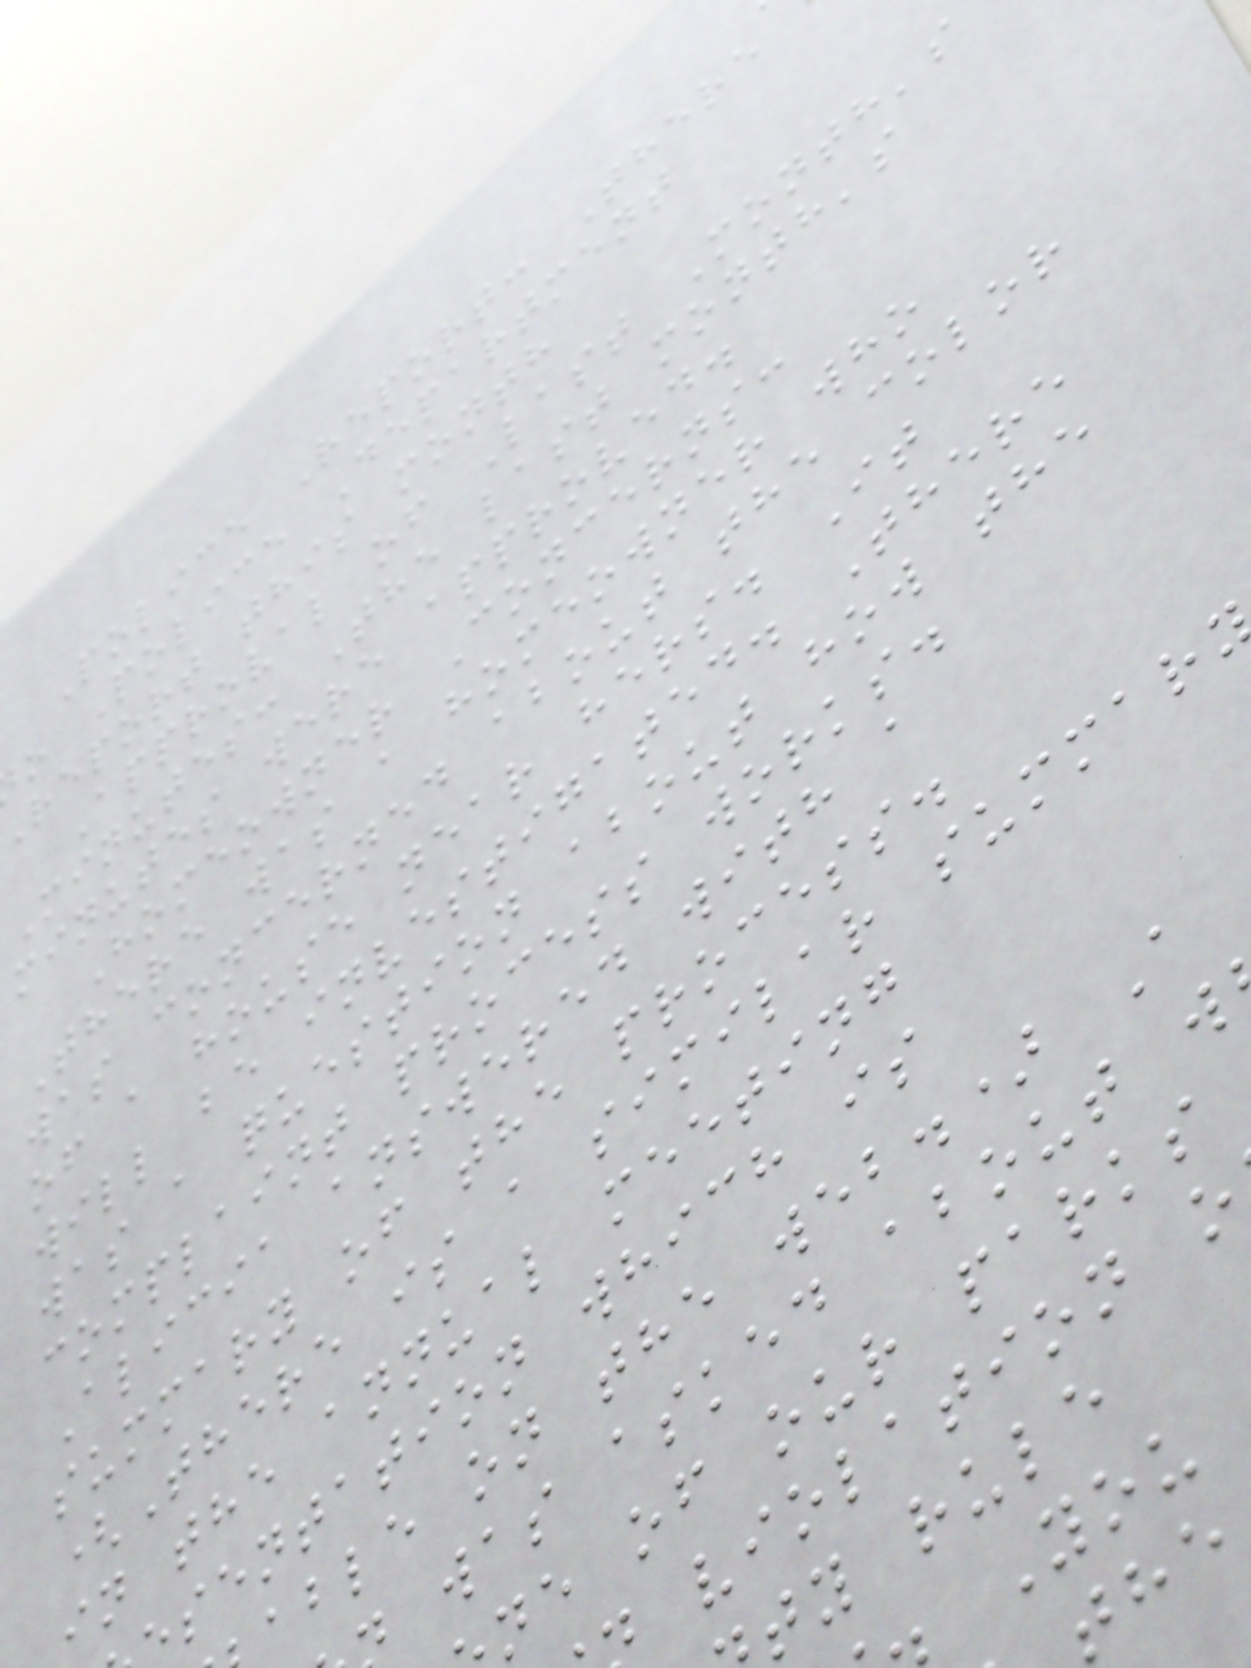Police Report: There
o Police Department
report this month
Approval of Last Month's
Minutes: The last month's
minutes were approved.
Homeowner Concerns:
There was a homeowner who
was concerned about the color
of a house near hers. It
will be investigated. There
was a question about how the
complaint process works.
Alicia answered with a
summary of the process.
(There is a similar summar
in the annual meeting
sentation which is
able on the web.) A
was asked about w
ne of our parks
violation o
ty rule
